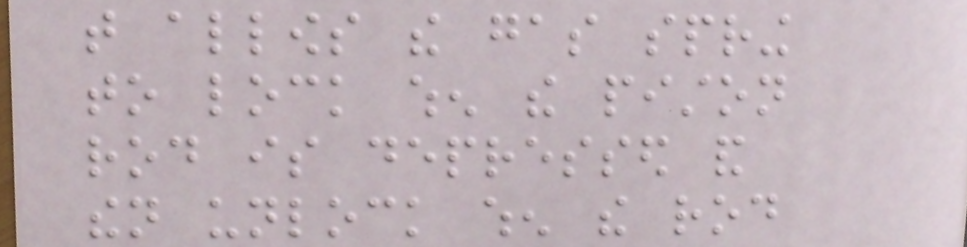that allows the gas spring
to lock when the piston
rod is depressed and
then unlock when the rod
